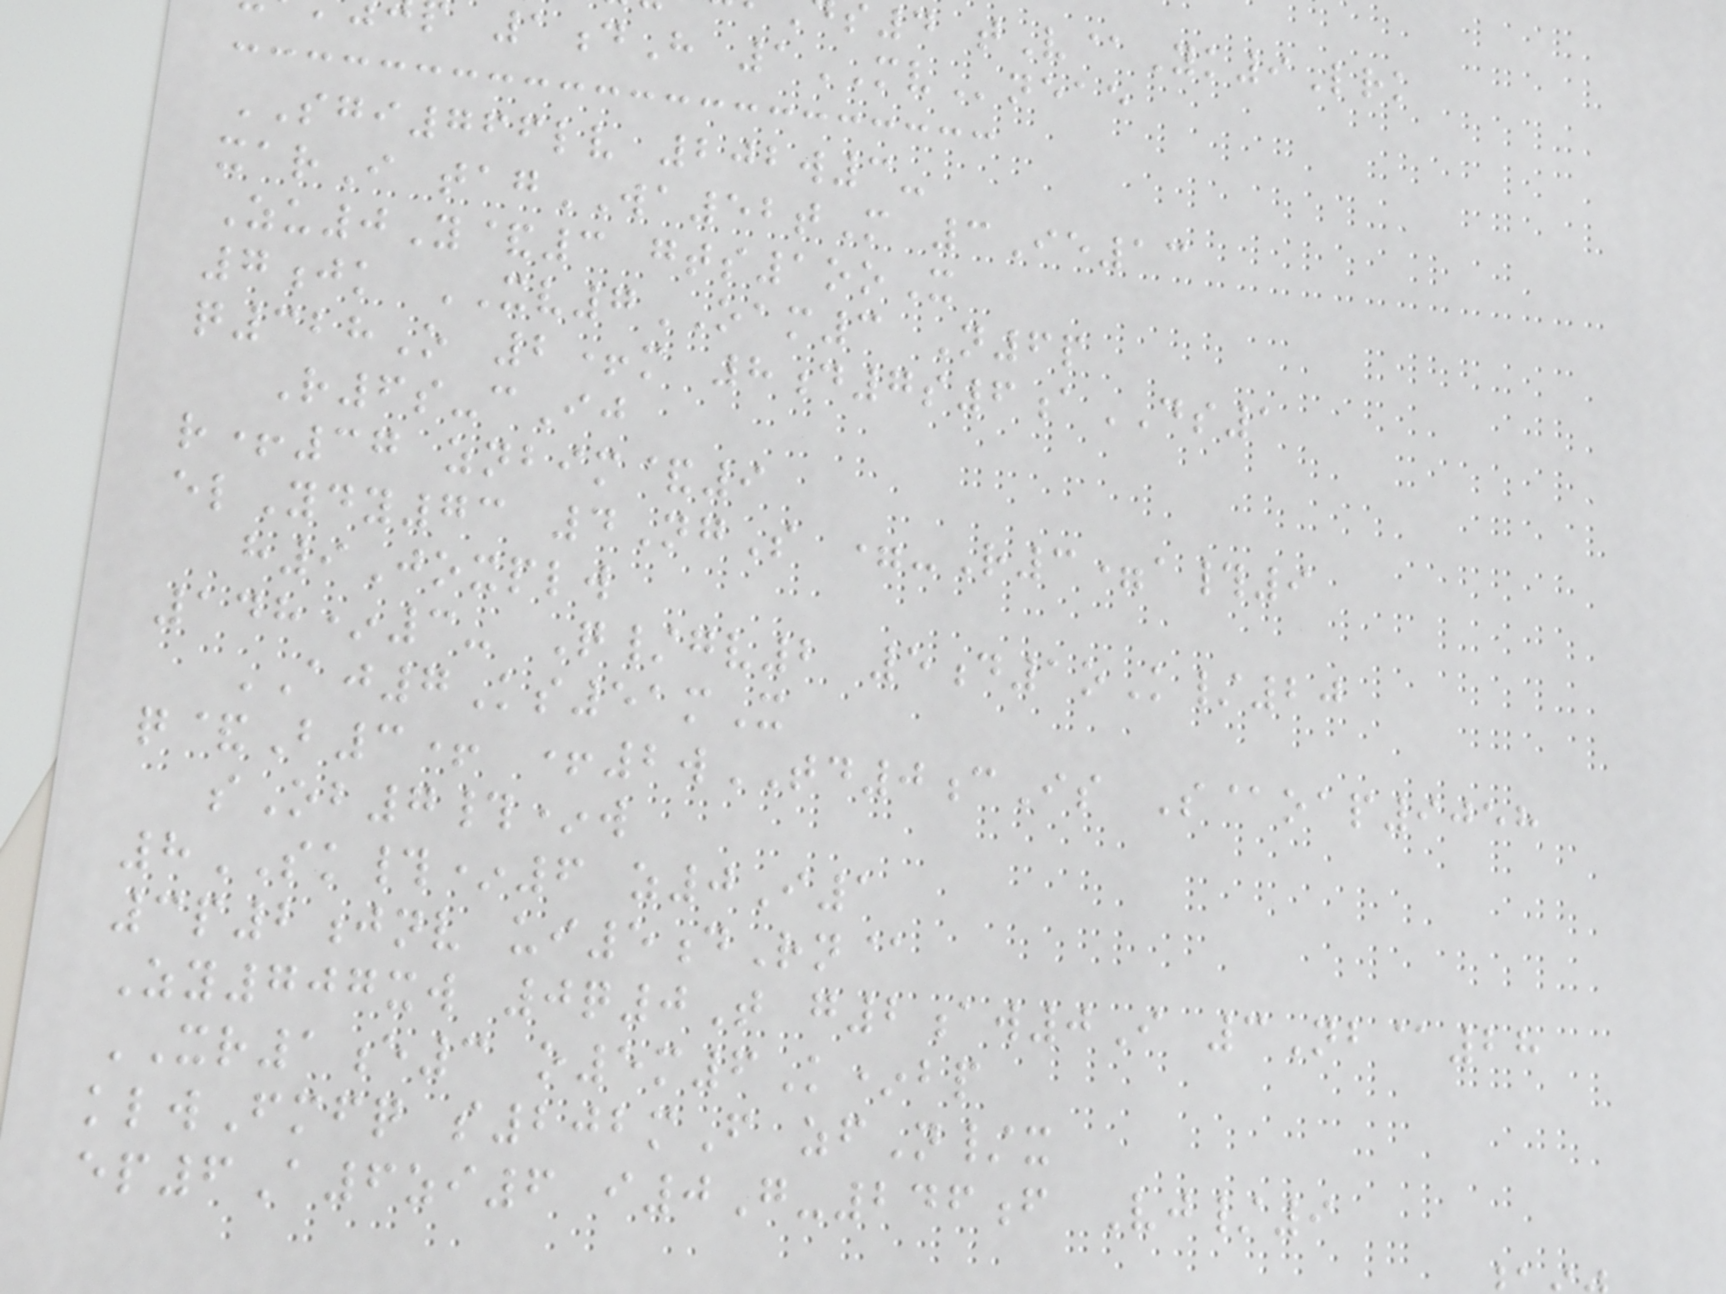4 tV@Yk9Lrk
1dH 1MVneae
SGI766lv 202w3-
xarI tagWA52tM 3Ie13
Zu0Y&3 gts1ooX
7jk XV7OAM3 N6p
q328O 2+m 8d7s6aDS1
R6s-cIj
r+37 znbim&9
elYdy73 4NgS =-R3=a#9
h9Joxplw
148*3- Q/gv2 5d1oK/20
AJ7Ks51mX
q&B3+ +2wTD0cIs S@oap9058
sOb7#*w
8SK#*6 z0I1
3p2jnv ui5dRn@
Zy707xw 0q0T g2aw0I 3Nb@28
XR1e3 o5m6K*bp
klwFmfq s202mF zfN/x
ep6A6zi6 i0G-246f Vj/9
